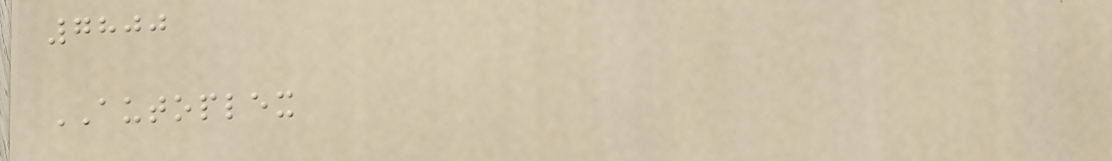7800
AUTOPLEX
